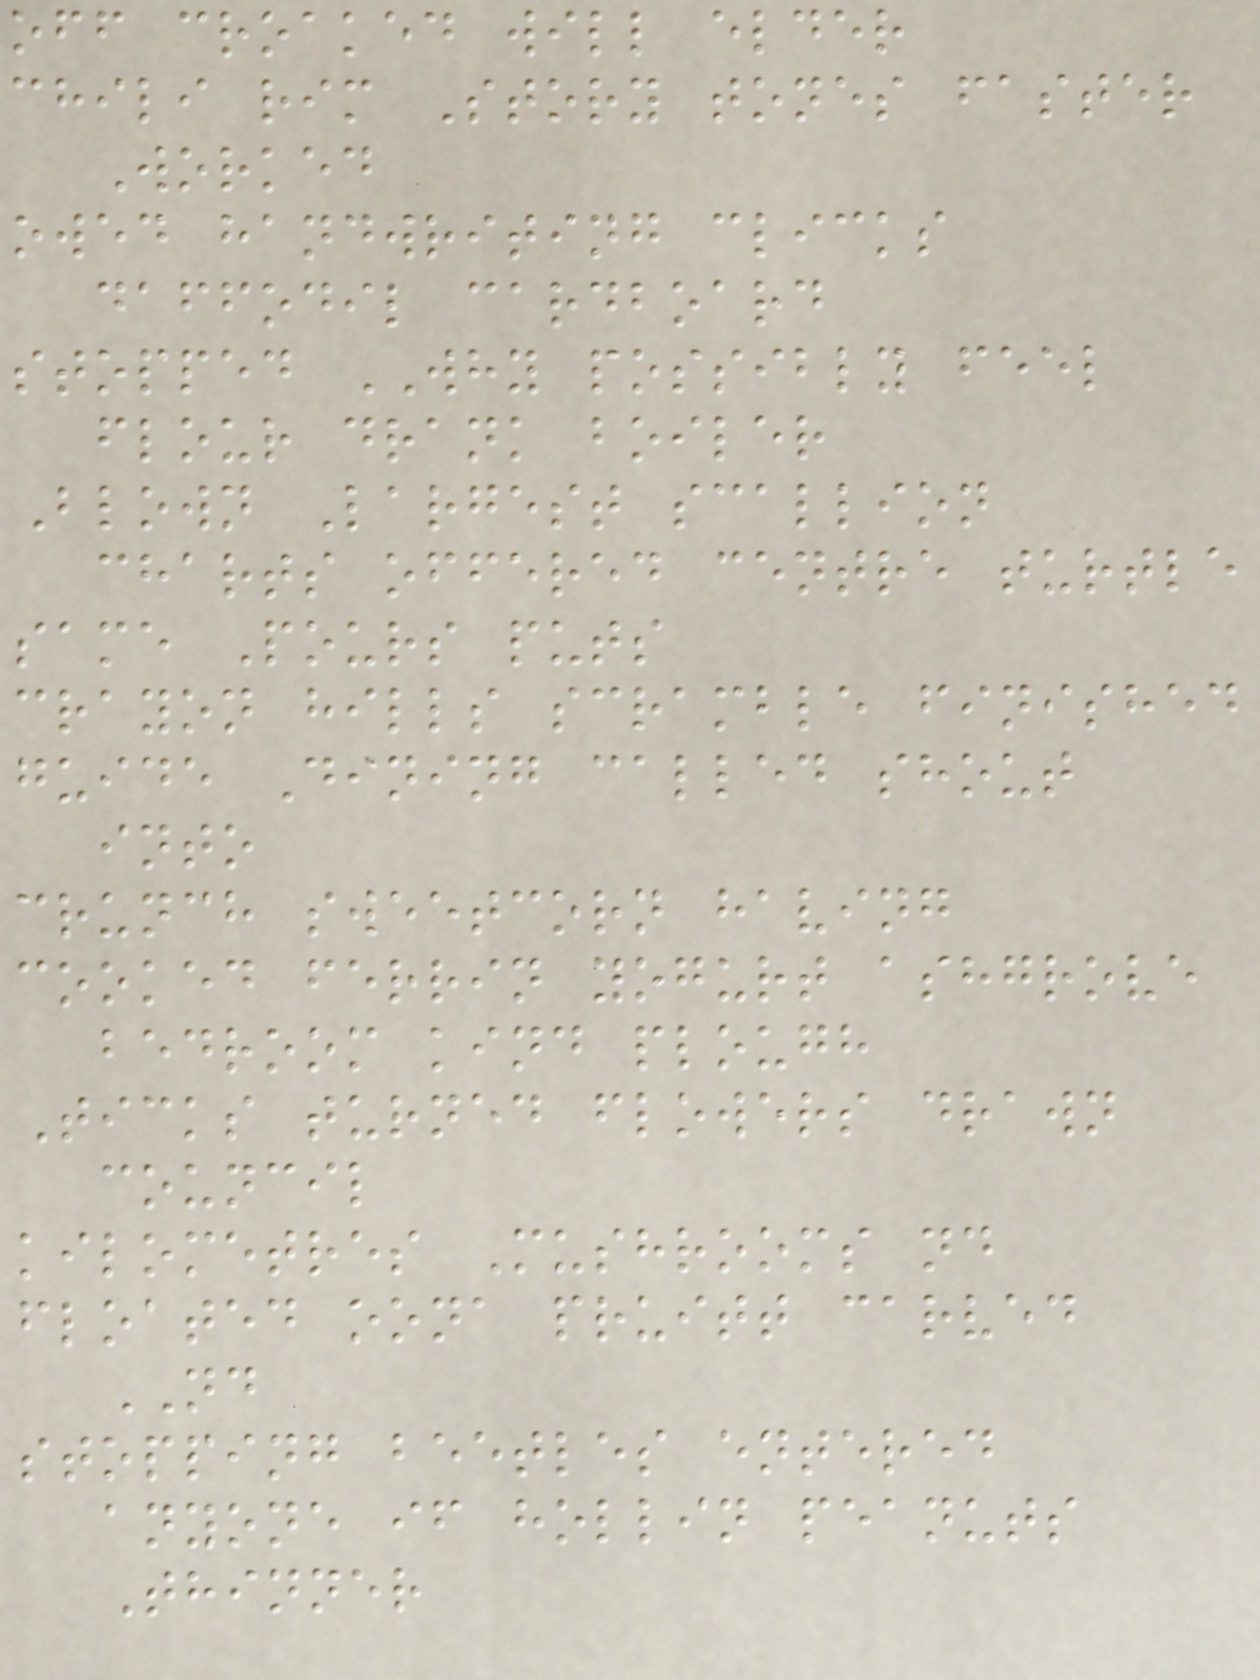off croaked will elder
chili rim Story tones faster
Worked
owed handwriting clicks
daffodil cardboard
stopped WHY possibly feel
flour drank boiler
Blown Largest scallion
charts offered centre turtle
same Pours puts
crayon hills scramble finished
guide Dining called shout
into
crunch sweetcorn having
cooked ferrin yogurt ashgrove
bedroom kind plough
Ticks turned flowers drawn
council
kilometres Mushrooms nd
floated oona pruitt carved
ND
stopping beetles entered
anyone if hollin peanuts
Thinner
